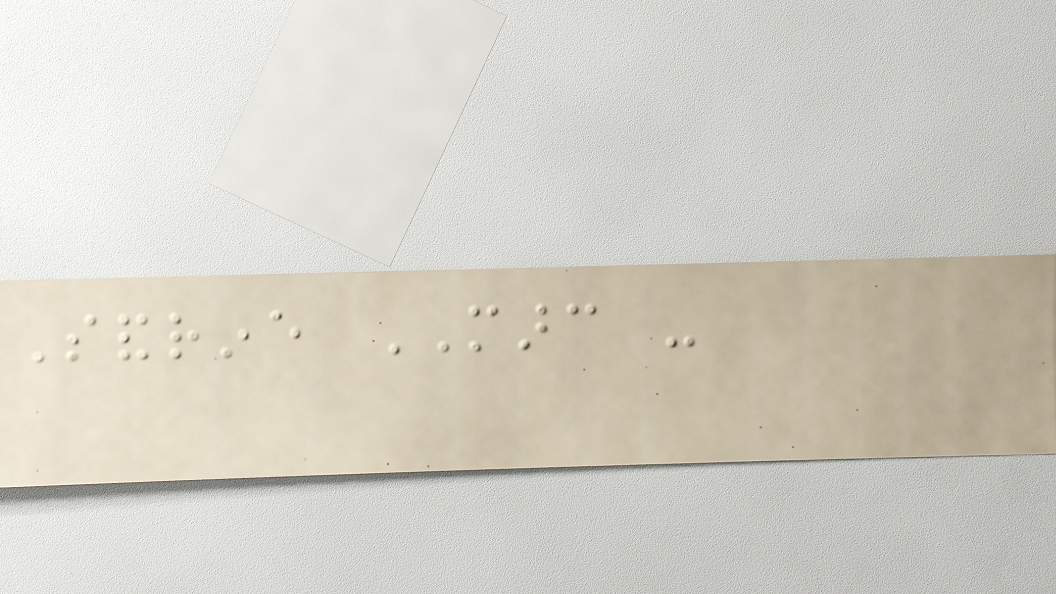Sandrine MARC -
